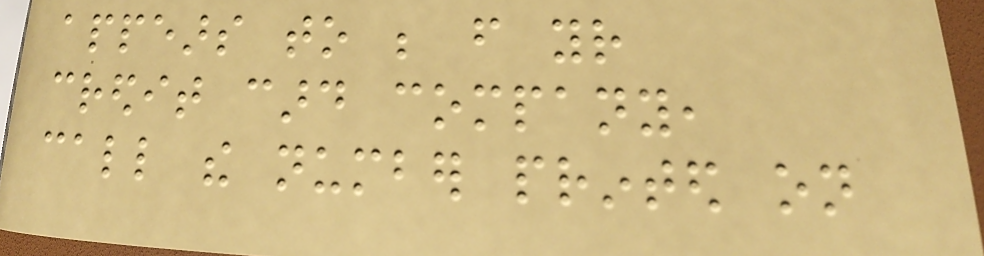appears to be from your
credit card company,
call the number printed on
